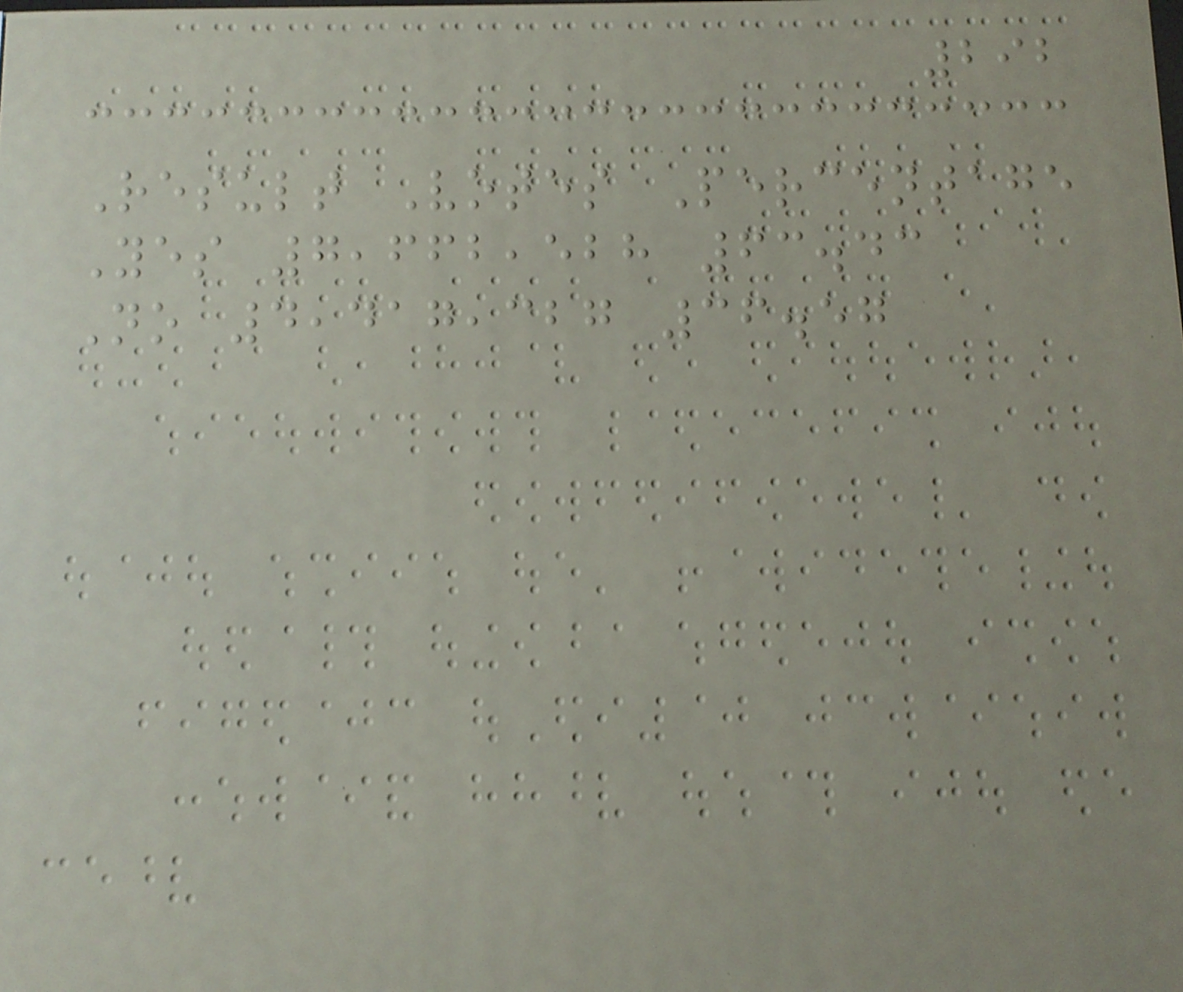292
Result Votes Percentage
Yes 7,662,528 63.43
No 4,417,327 36.57
